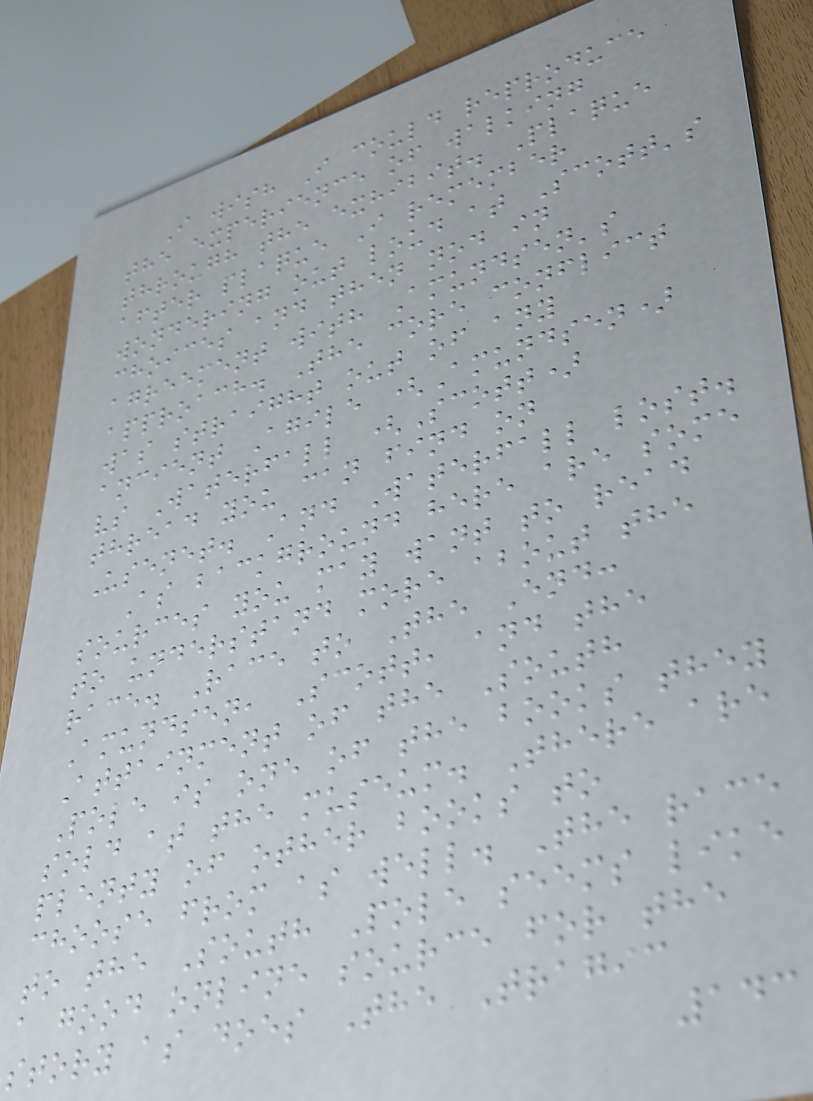I wish I could reproduce
the experience of walking
through the exhibit. Plaque
after plaque I remember
wondering out loud at Scott's
choices and then nod in
agreement with Amundsen's
approach. The core conflict
was straight out of any
ancient Agile (Amundsen)
vs Waterfall (Scott)
thread you can find on
Usenet. And Waterfall lost.
As background here are some
sources you may want to read
to understand more about the
race. Race to The End:
Amundsen, Scott, and the
Attainment of the South
Pole is one of the books they
sold at the museum. There are
plenty of other books to
choose from as well. The race
to the South Pole seems like
a good online source for the
story as does The Tragic
143
